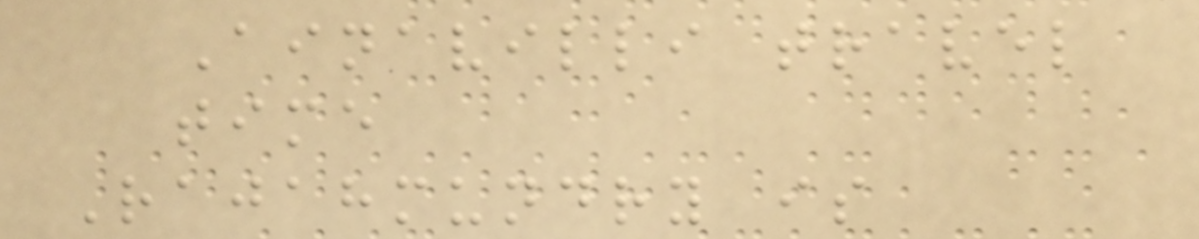Ainavilli travel
time
Rajahmundry is
